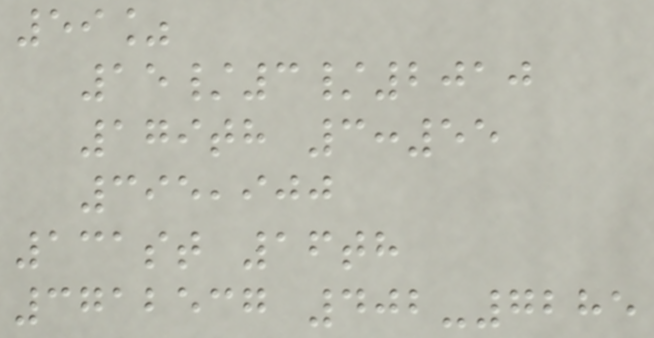59%
15/3/2010
179th 3:55
395,900
131st 16th
3712537 402-7285
